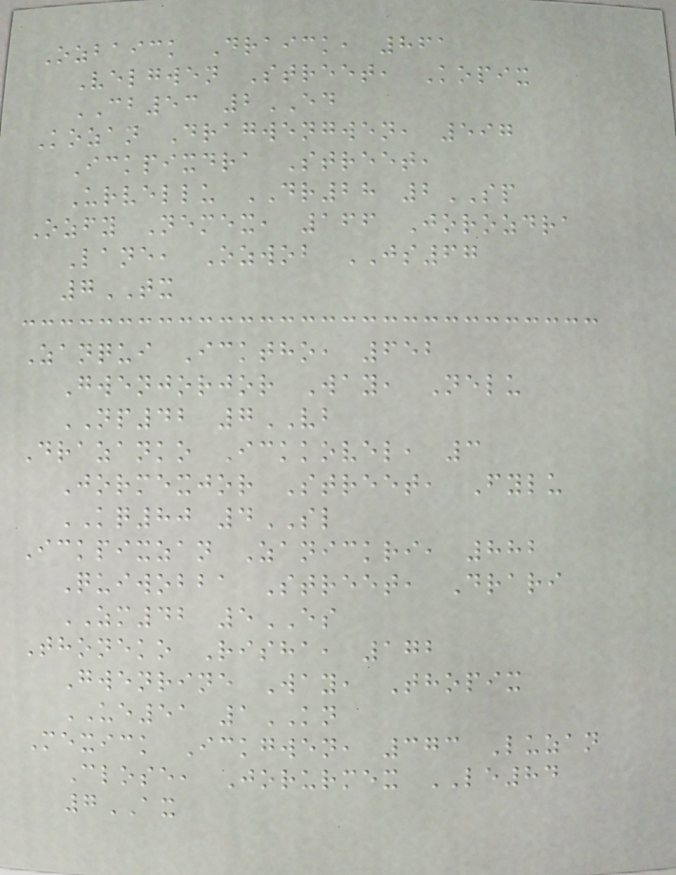Ozbaick Draick, 861
Velgwen Street, Kopix
CB53 2ED
Kozan Dragwengwen, 597
Ickpixdra Street,
Urvellu DR28 2SP
Ozfy Nemex, 166 Jorozdra
Lane, Ozwob JS67
7TX
Zanqui Icktho, 652
Gwenjorjor Way, Nelu
NP42 7VB
Drazanko Ickkovel, 3
Jormexjor Street, Fylu
KQ80 4SL
Ickpixzan Zanickri, 882
Quiwobba Street, Drari
ZM42 5ES
Thoneko Risha, 172
Gwenrine Way, Thopix
UE51 1KN
Mexick Ickgwen, 373 Luzan
Close, Jorurmex LE84
7AX
